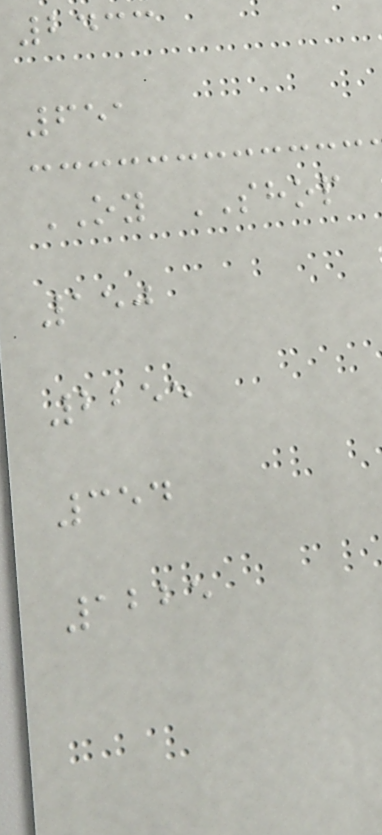2433
651
OY SHOP
150
2255
354
1225
